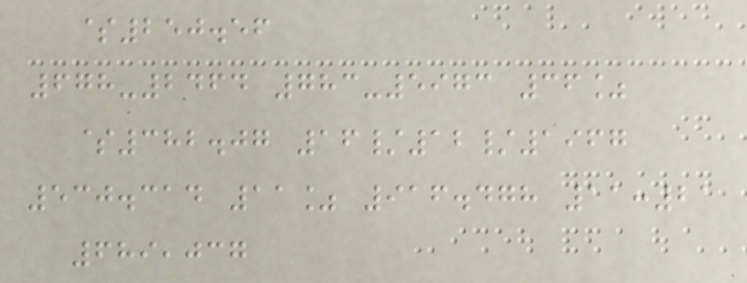$250.56
678-2464 783-5973 36%
$382.07 16/12/1967
530.314 11% 916.478 11:21
689,037
